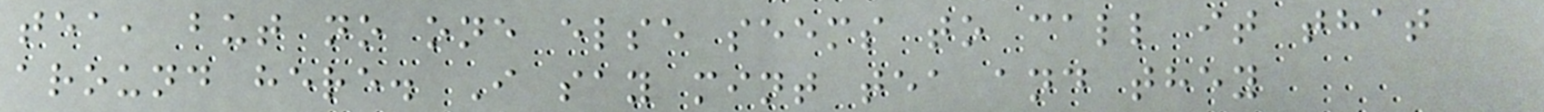tea, but no one else seems to call it that
around here. I say mint tea and they
